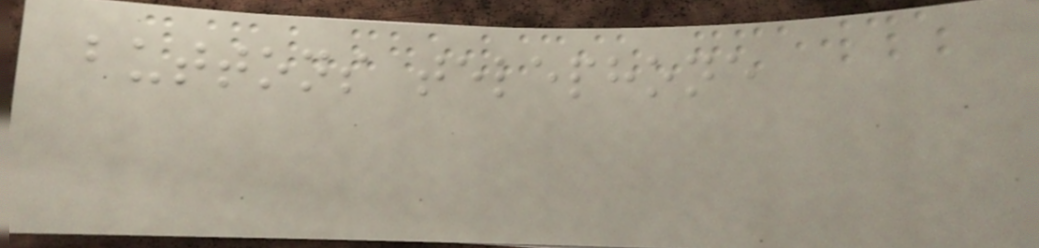buttons telephone
